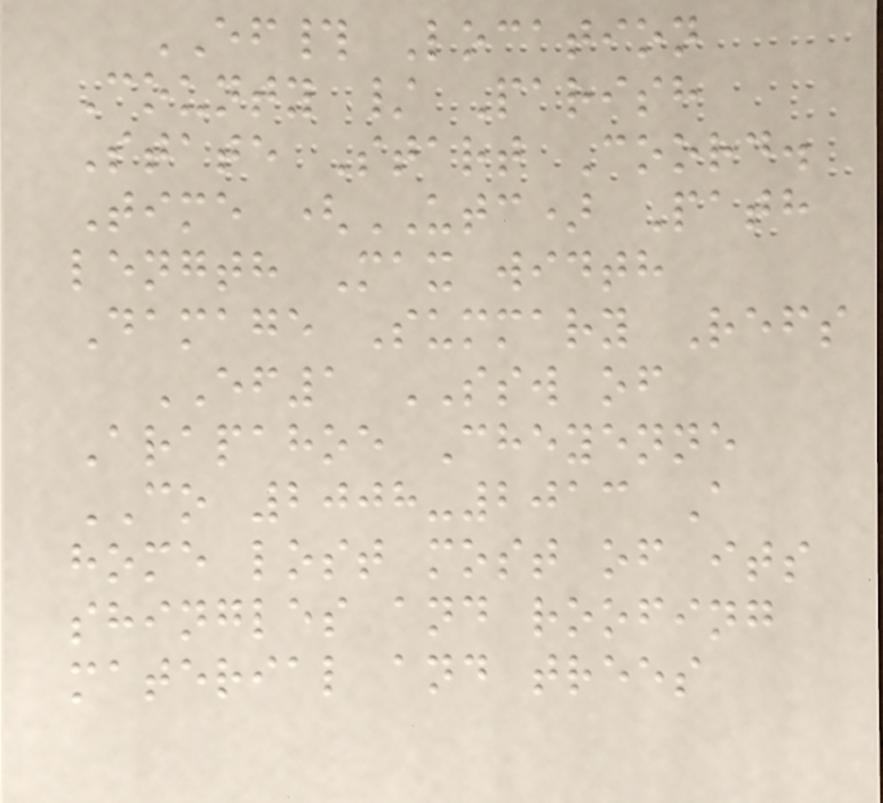EF# Location
County / Parish
State Start Coord.
Time (UTC) Path
length Max width
Damage Summary Refs
EF1 SSW of
Arapahoe Cheyenne
CO 2008-2013 A
home lost most of its
shingles and roofing
material and trees
